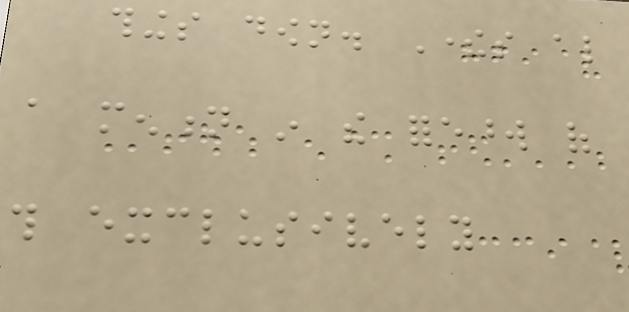things down. Theres also
a mention in the foreword of
this exclusively
